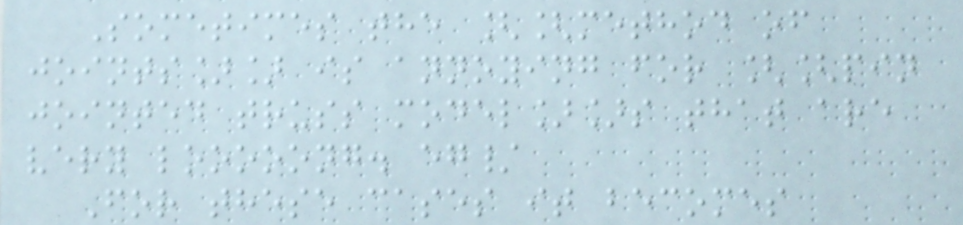Sometimes the [[method of
joints]] is annoying for [[pin
jointed truss model]]s that are
very looooong. eg/
For these cases it becomes
